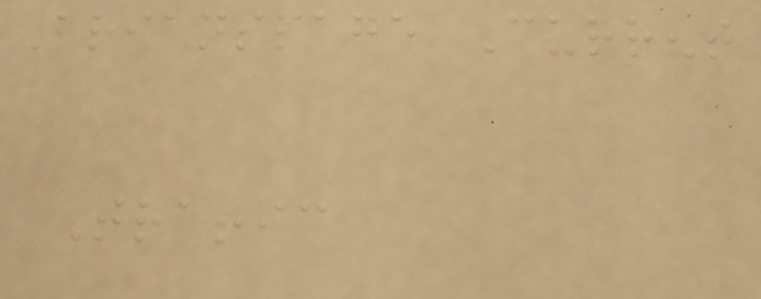Brianspage Current
Traffic
